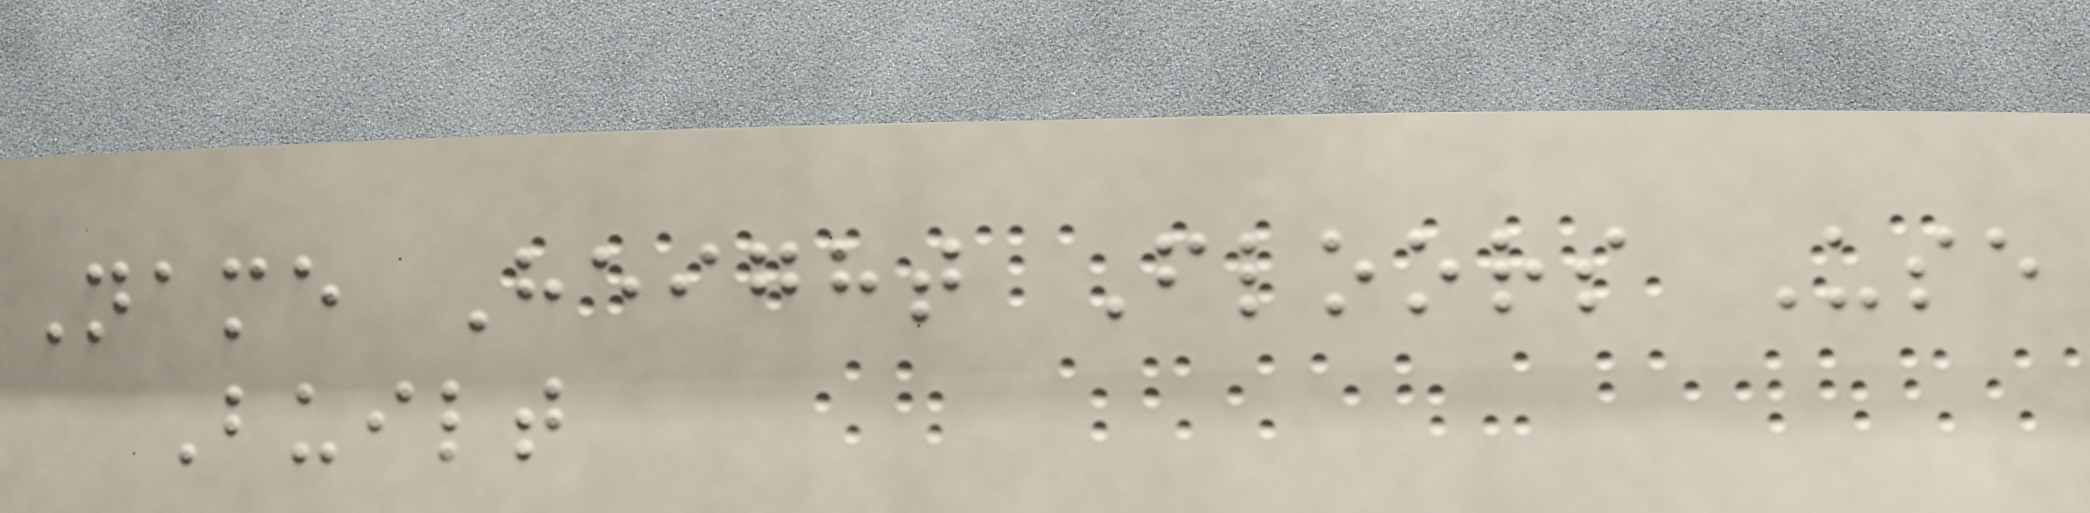Name Height Floors Use
Built
